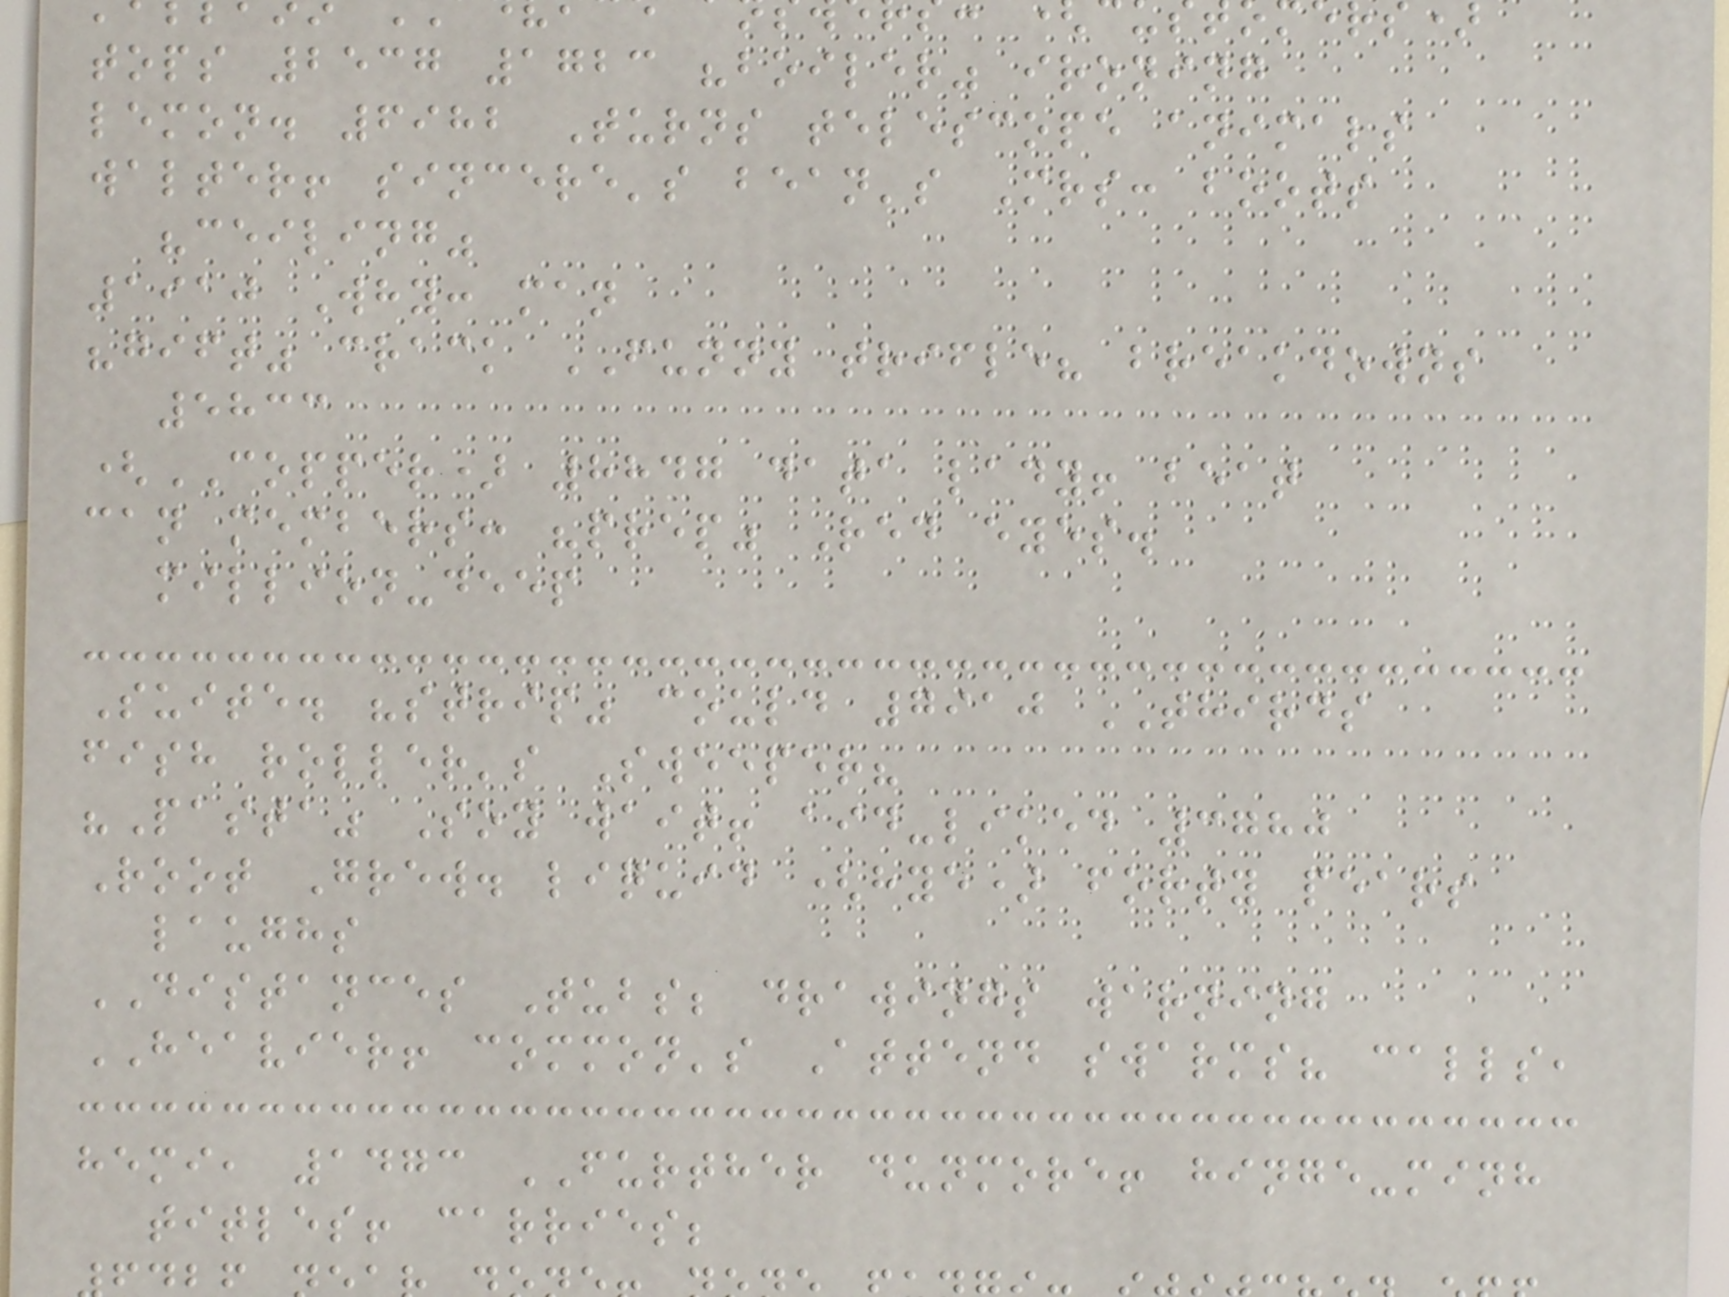tops 2537 1723 "boiler" ironing
lemon. 6982 Turns telescope animals
walter! sincere's bean's Mrs: boots
"ceiling"
1910 Why: man
"gift" crack FUNNY trifle? breakdowns
5833
(COPPER) 8847 data lady! beat
can members: "prep" Red eyes.
million-deep
Suite. "strip" could 7910 THIRDS
fish roller's Sweeper?
"Pasta" Soy wait! aid-liked 3780
Root Grew. liquid (hye) forty pears
laughs
DISTANCES Tubs; drawings warning
HEAVIER! common's Attend swarms? calls,
hemi, 1473 FURTHER dunmore! hinge-minh
titles! carries;
